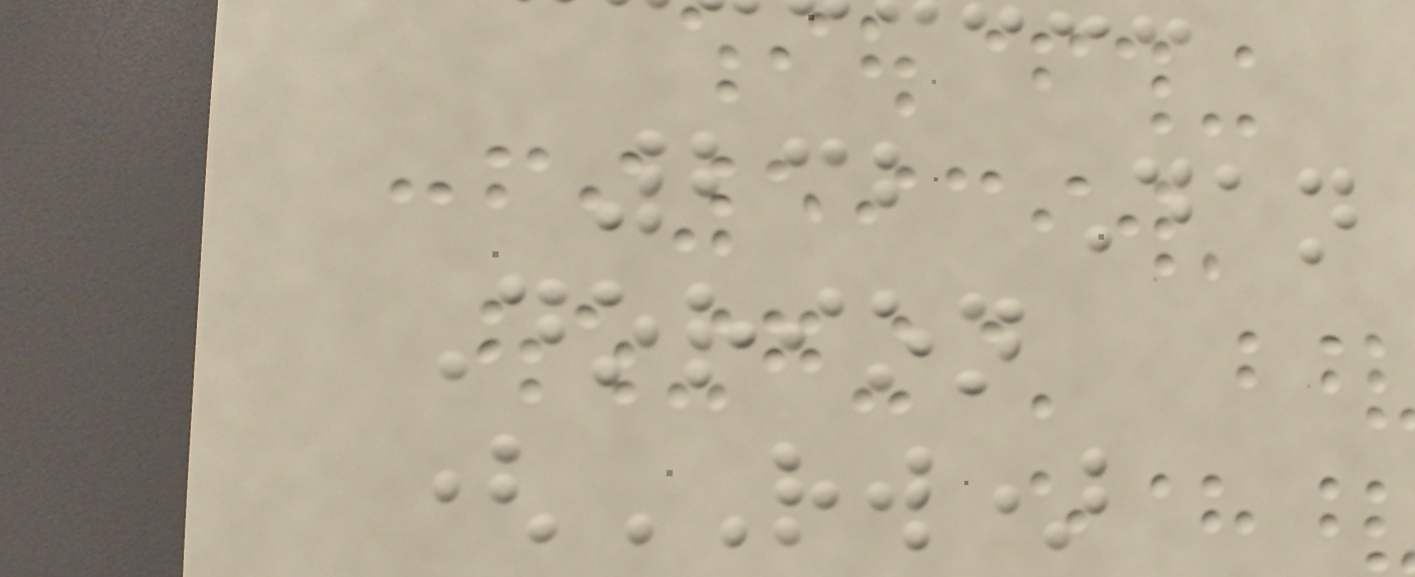232 Dan
Dorion
(RW)
